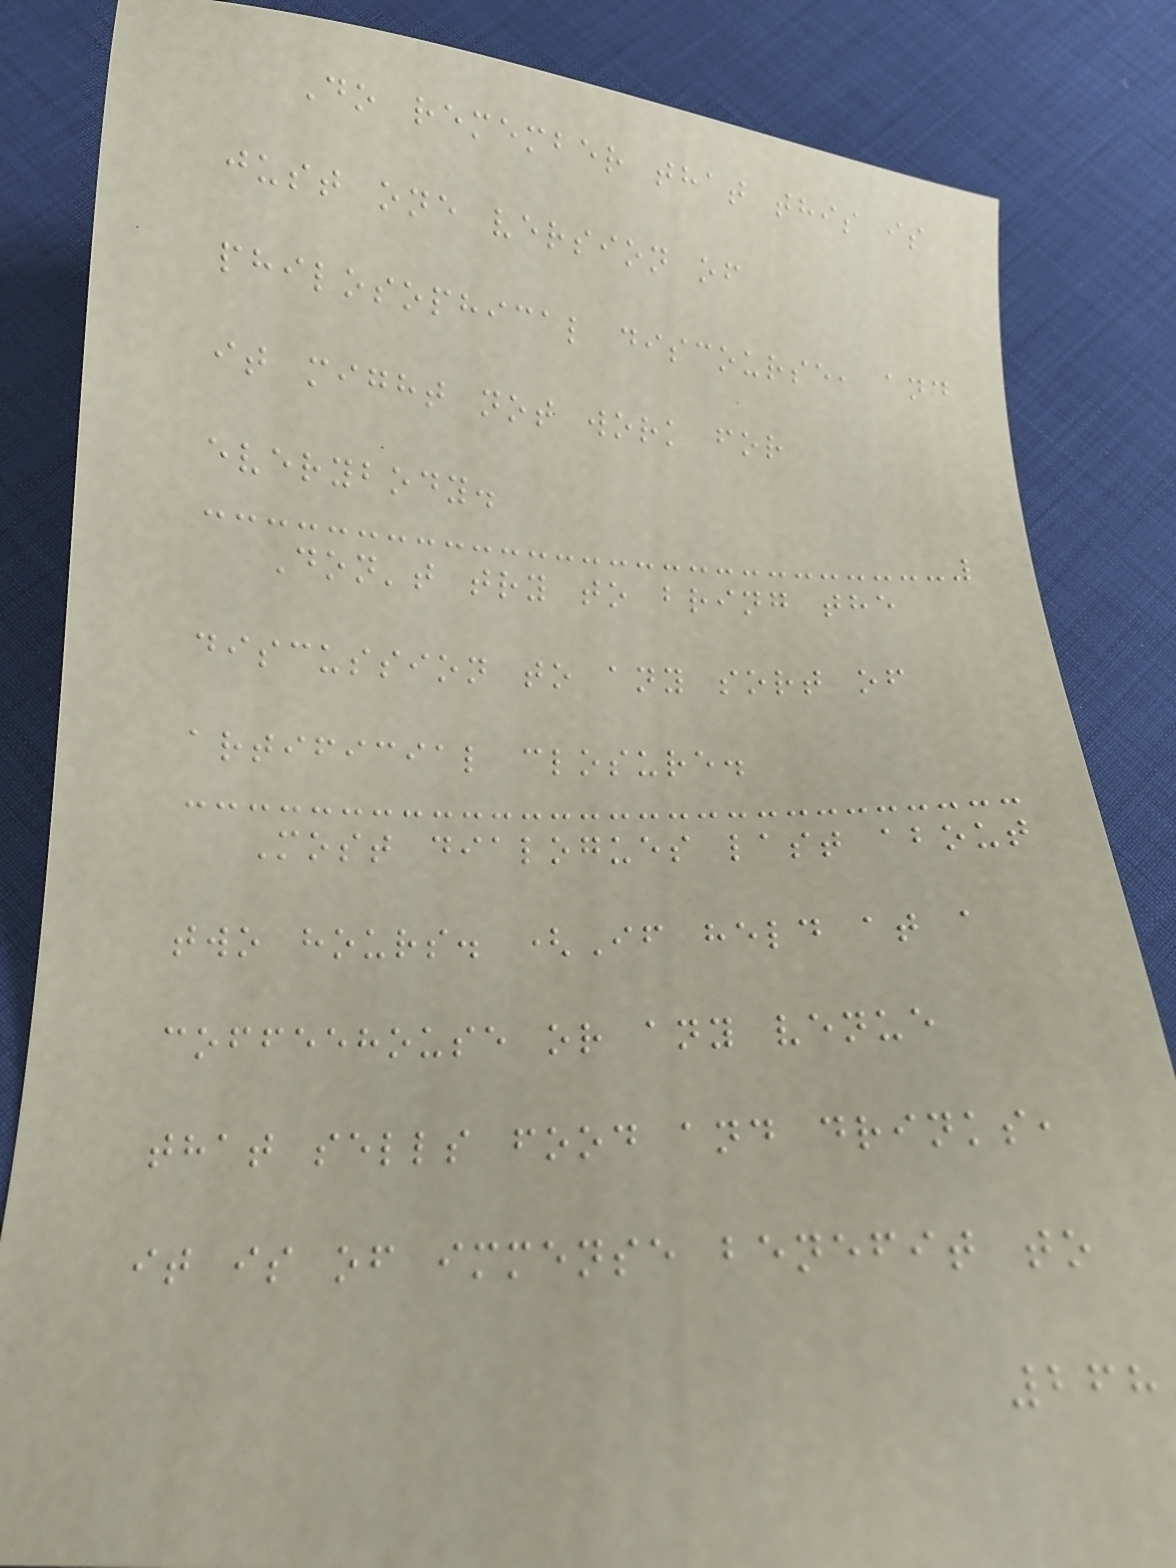Do remember that this is
just one version of
philosophical discourse, and
it might not work for
everybody.
Don't try to bring the
discussion to any sort of
artificial closure.
Most dialogues last about
two hours. (If held at a
coffeehouse or any venue
that sells food and drinks,
it is of immense benefit to
268
